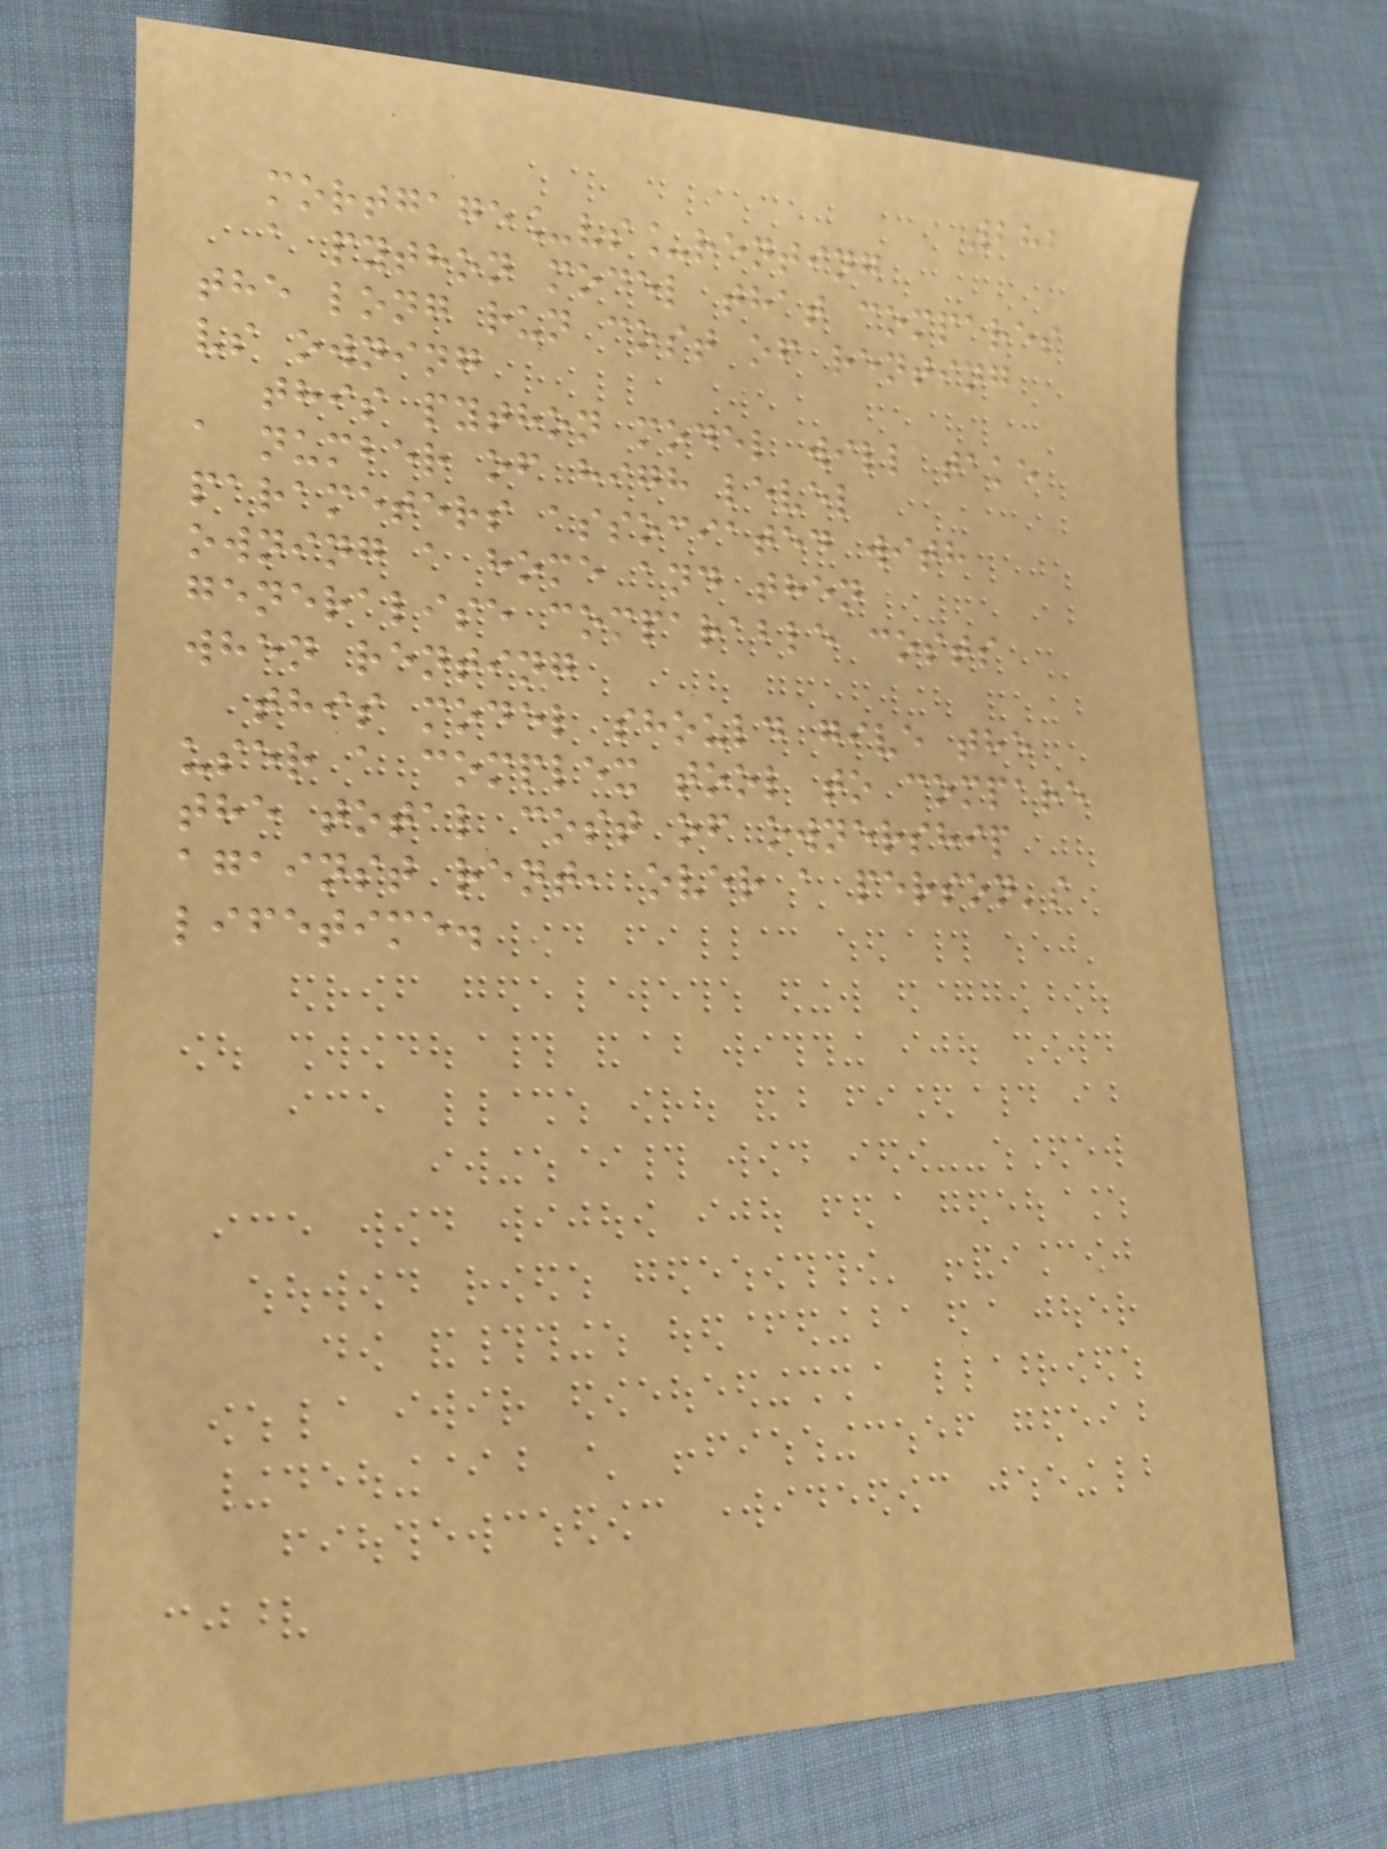282
mortgage_vs_renting
a python model that compares
the long run cost of renting
vs owning
this python model will take
a number of high level
parameters associated with
owning a home and then
generalise comparable costs
when renting
this model should give the
user a complex tool to compare
the total cost of ownership
against rent, over a person's
lifetime.
